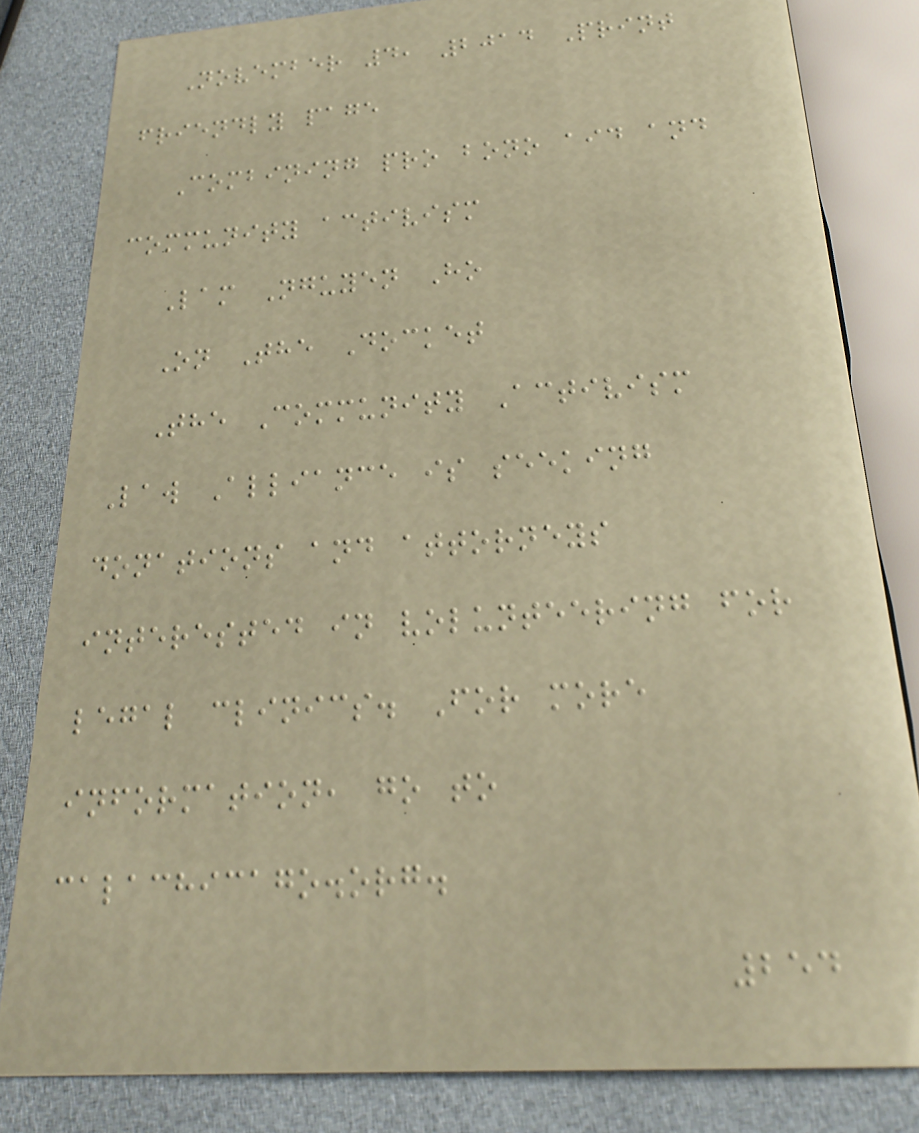November 4, 2014 Print
friendly page
Combining pro bono aid and
community activism
Lam Nguyen Ho
On The Docket
The Community Activism
Law Alliance is seeking
donations and attorneys
interested in volunteering for
legal clinics. For more
information, go to
calachicago.org.
254
